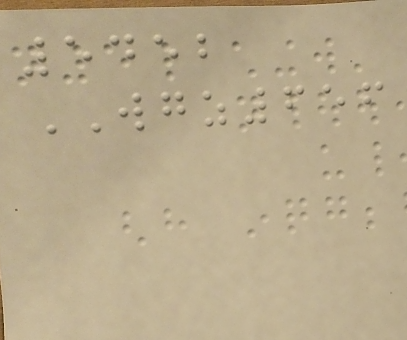5452
WGZ656
